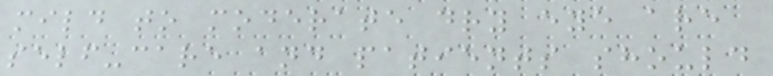mild to moderate dry eye are
self-care and patients should
